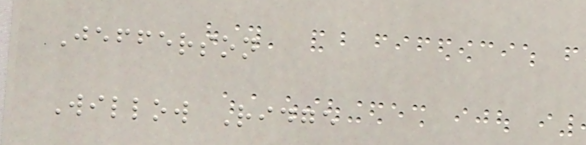Jefferson
Willow Ridge
